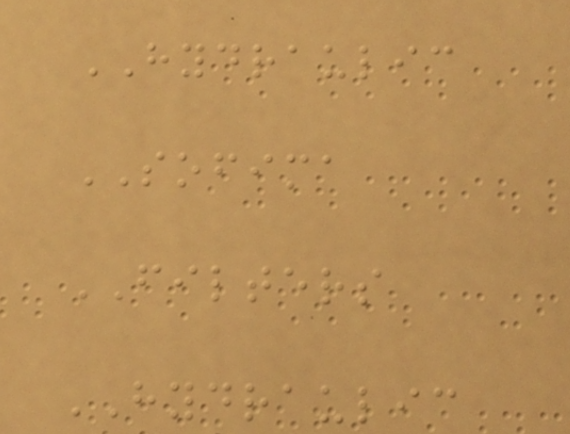HYDRAULIC
SOFIMA
FILTERS
HYDRAULIC
